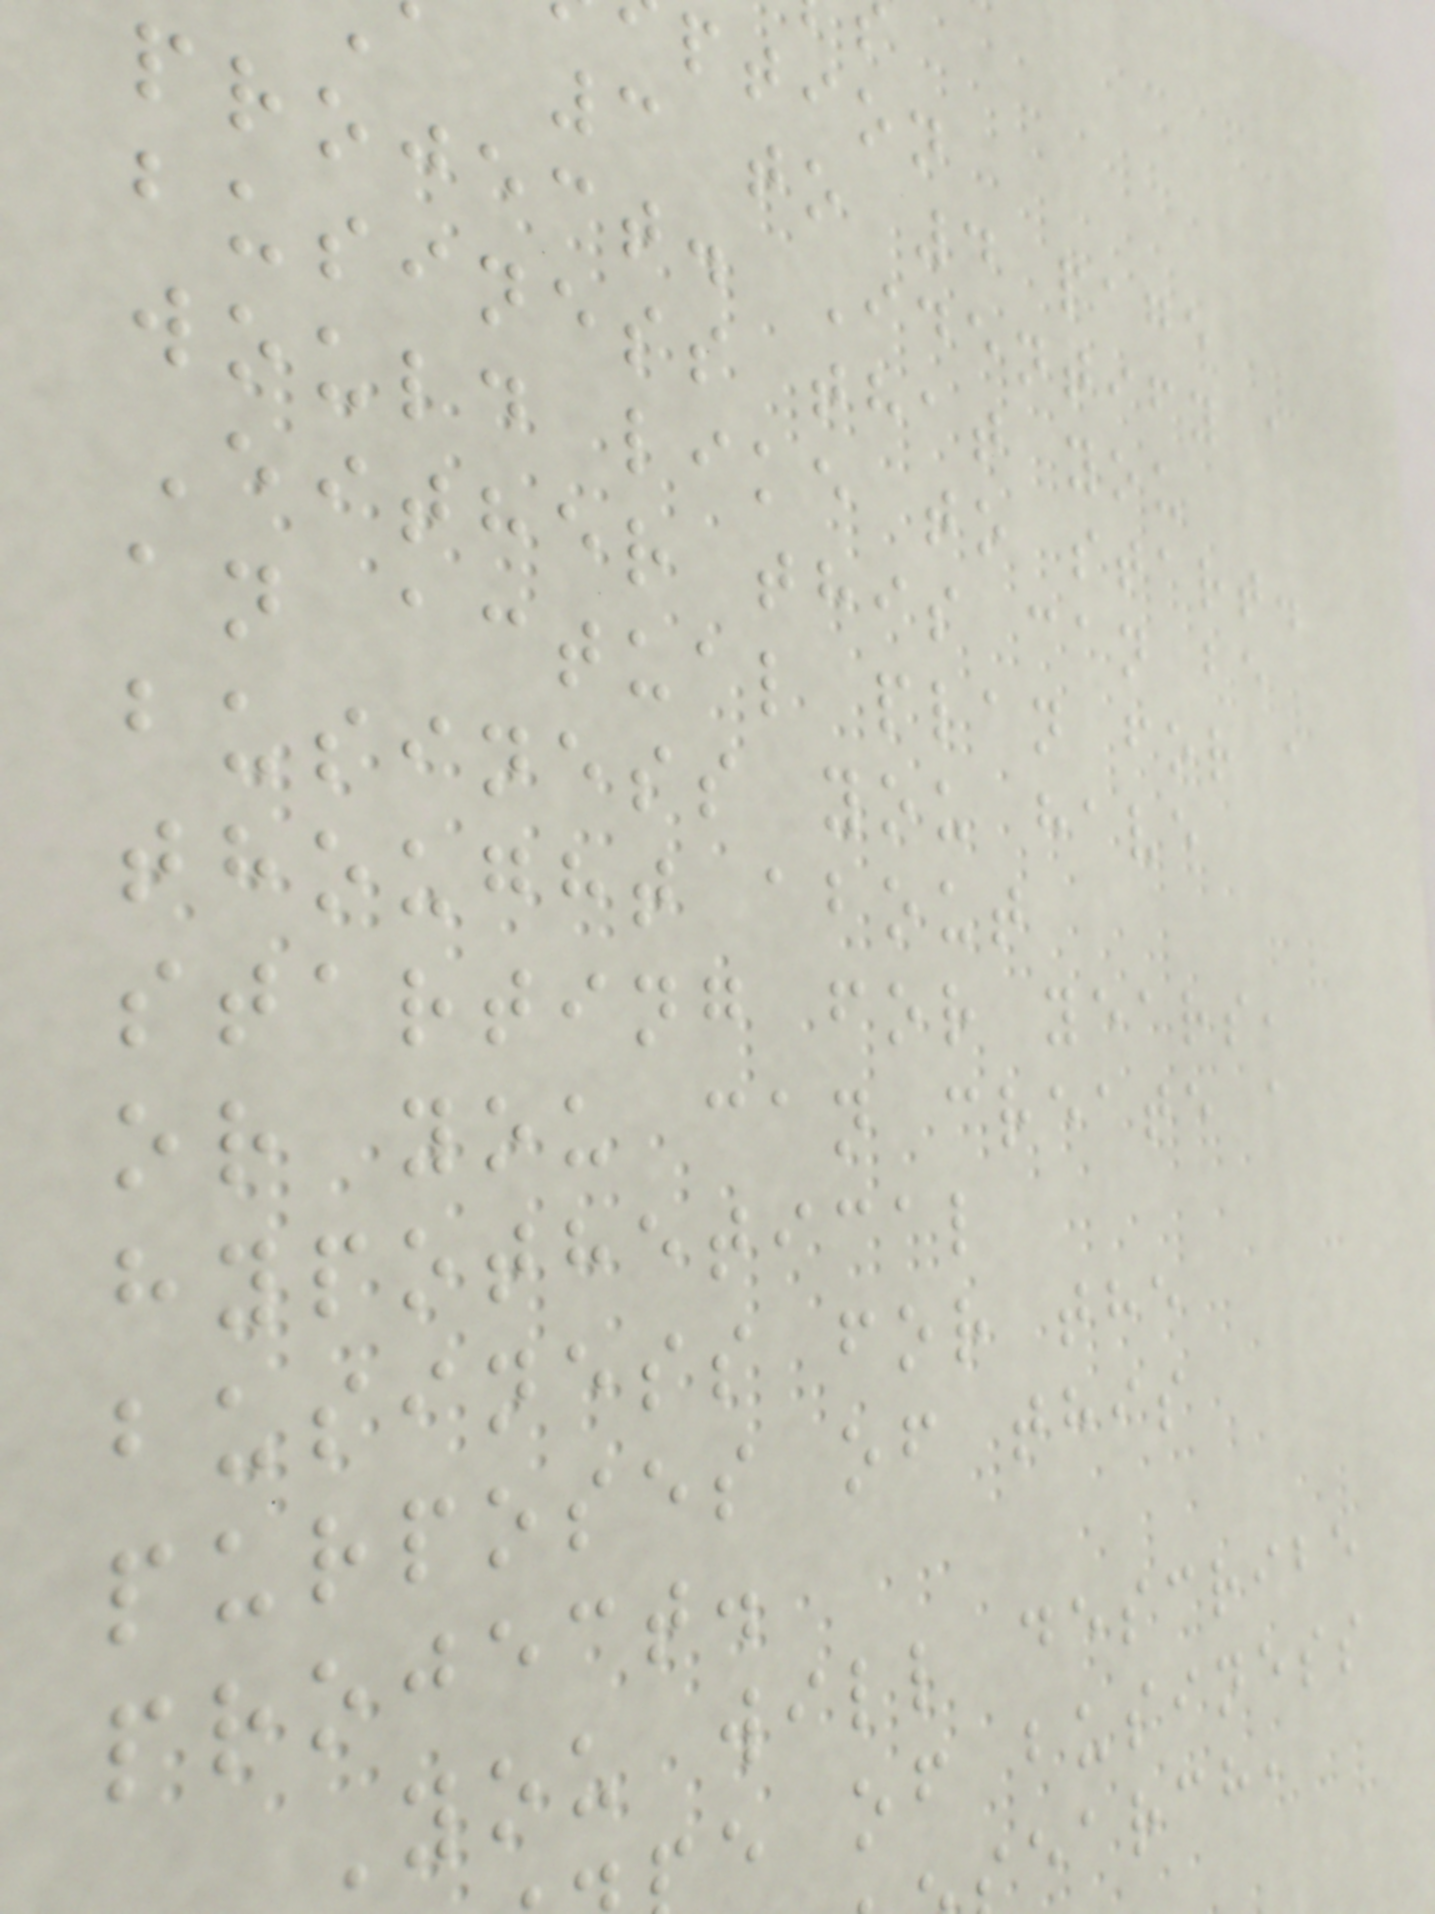ption
3 to 4 page
project. Identify a
business that you
would like to start.
Either this can be
an actual plan for a
business you have
thought about
starting for years,
or you can create a
hypothetical
business for the
purposes of this
project.
You will describe
e of business
earch,
